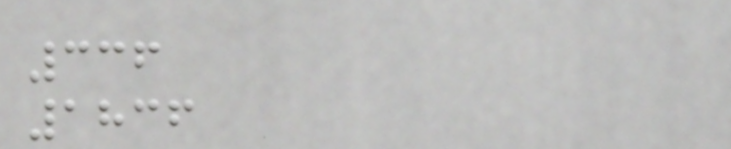336
1836
